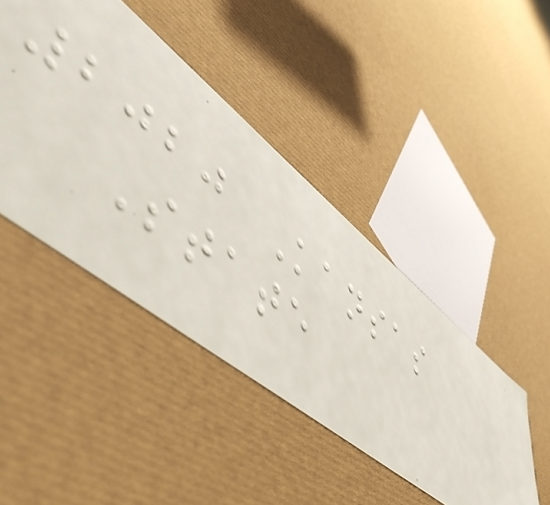2020 Kansas
State
